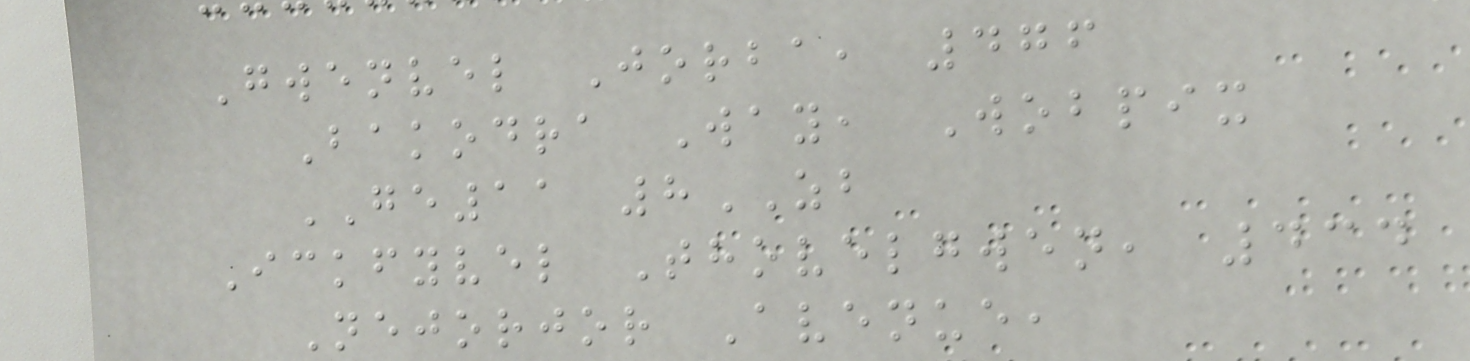Gwenvel Jorba, 476
Bakodra Way, Wobpix
GE11 8ZB
Ickfyvel Thovelgwen, 434
Nejorjor Avenue,
